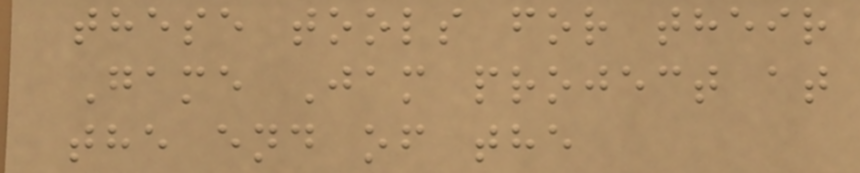these tools for their
Game Jam project at
the end of the
